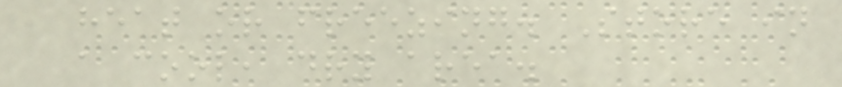heat or freezing. Store in
a cool, dry area.
